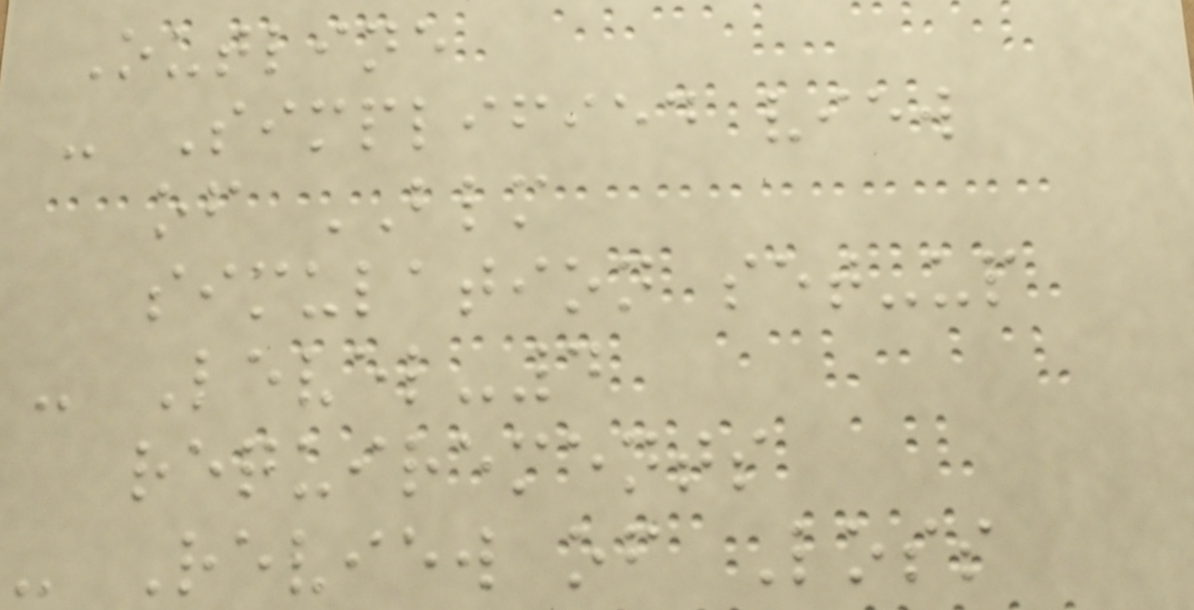Outline
- Simplified view
of BLM
simulation set-up
- Level-4
requirements
- Review of Loss
